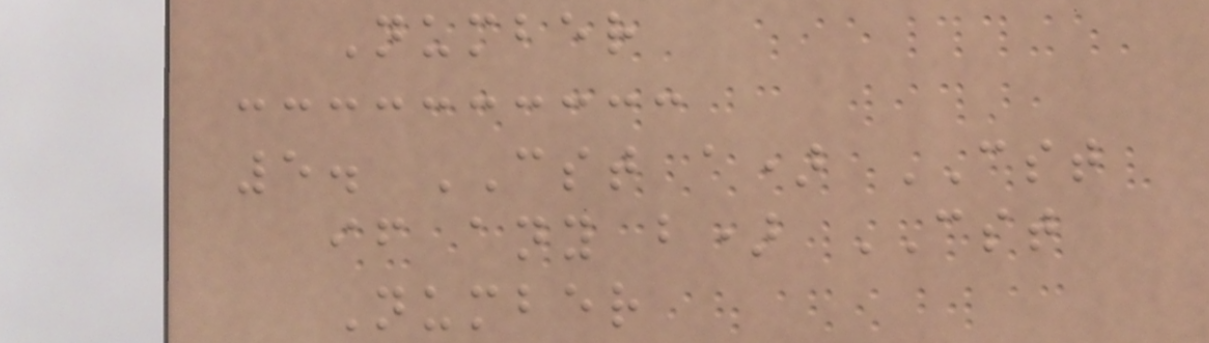Number
5. CST a) CST
if any b) CST
Number
